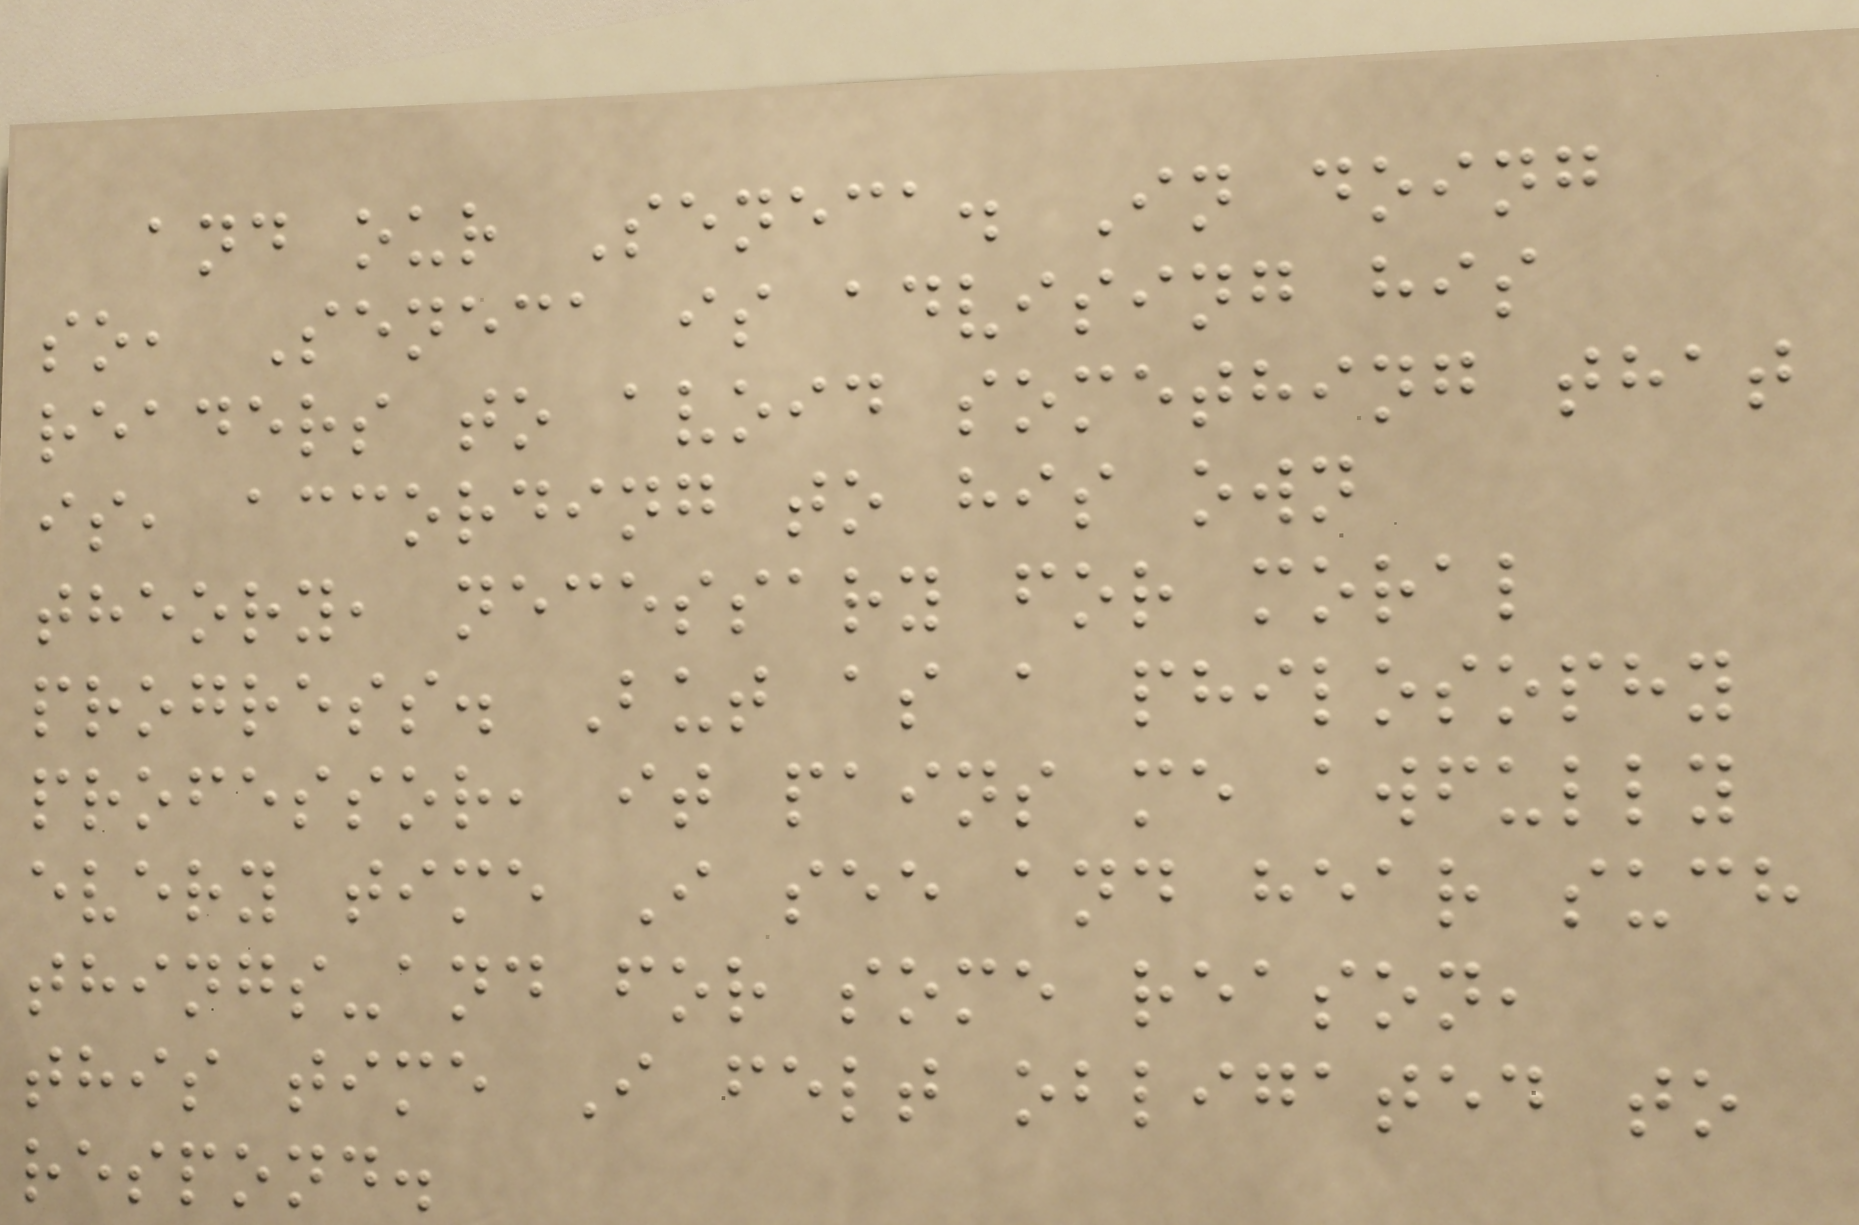and our Seneca. In doing
so, Seneca is advising his
readers to avoid something that
is, according to his own
theory, necessary for moral
progress. But as a philosophy
professor, it pains me awfully
every time I see and hear such
things-and for some reason,
this time I felt obligated to
respond.
